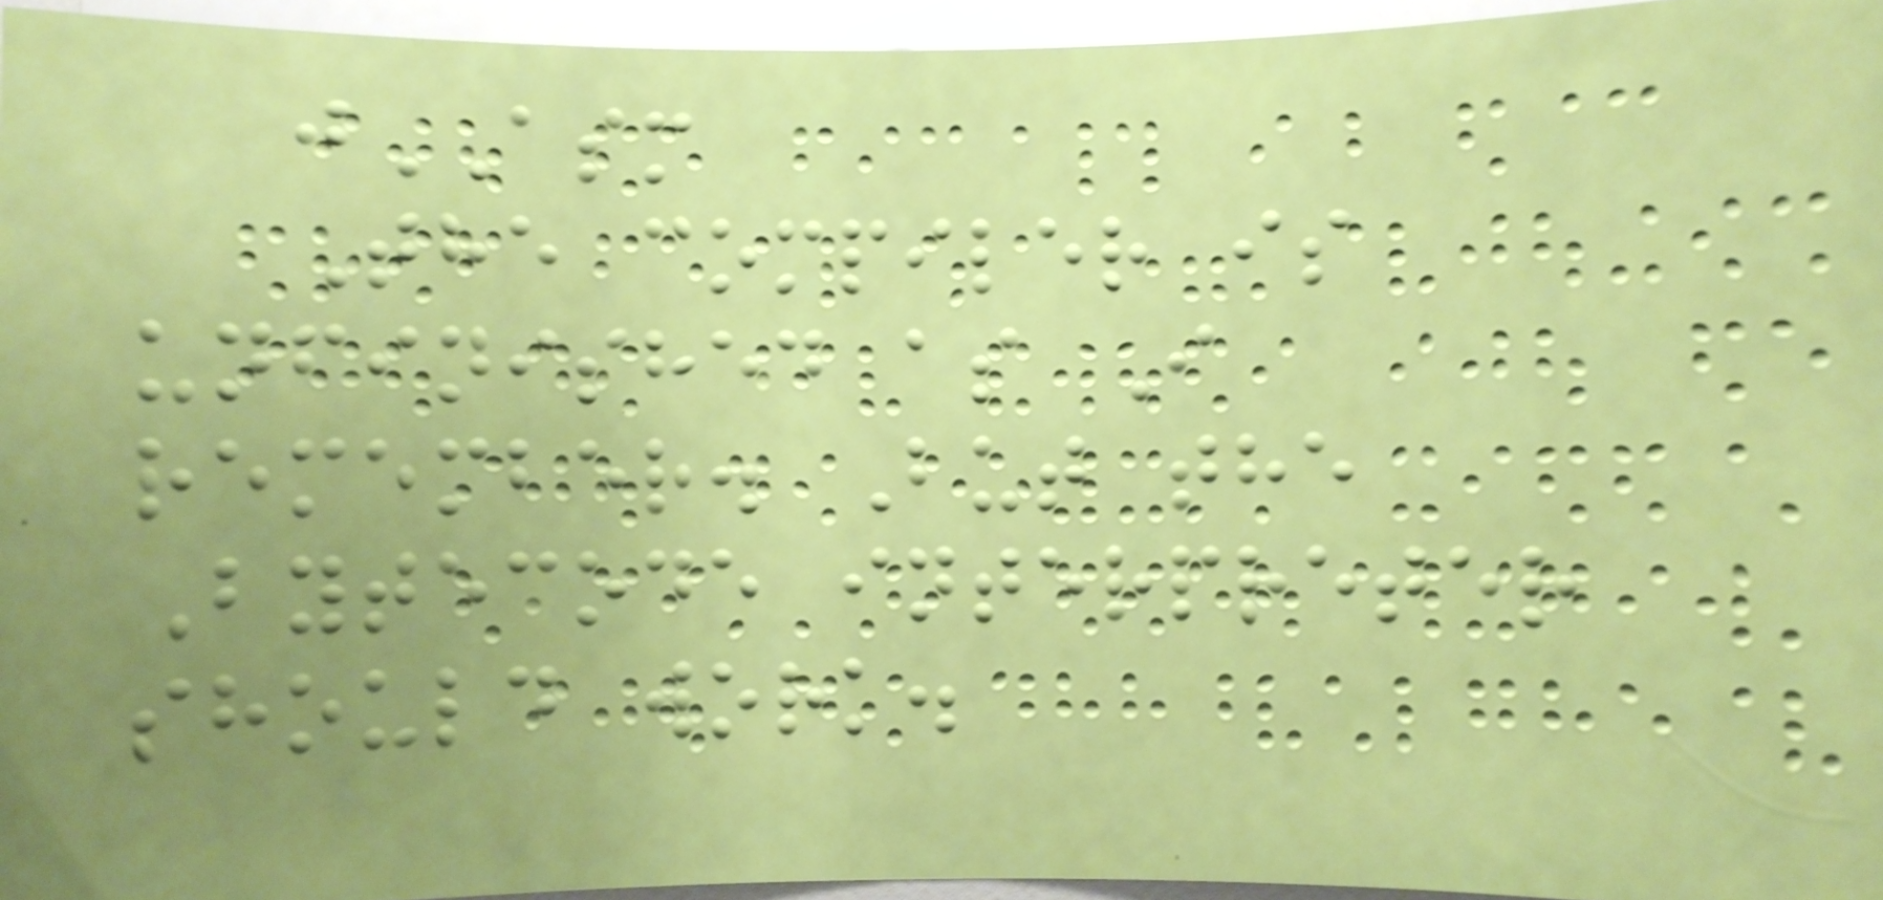jASM
The compiler is
unfinished as I
remember. But the
Bytecode interpreter
should work.
